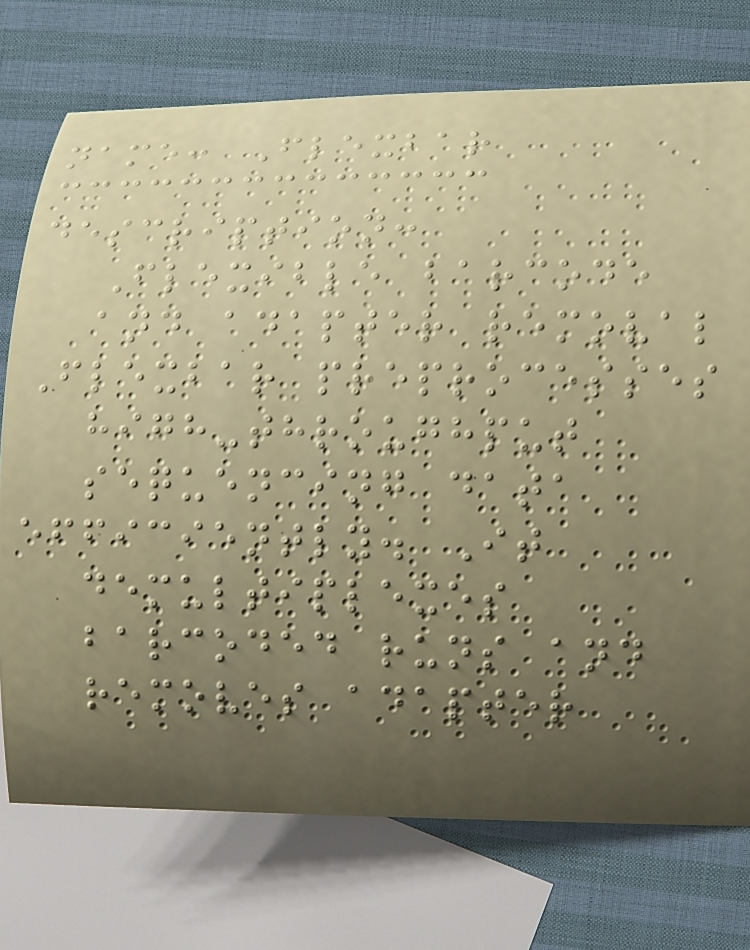name: Flexbar
description:
Flexible barcode
and adapter removal
Flexbar preprocesses
high-throughput
sequencing data
efficiently. It
demultiplexes
barcoded runs and
removes adapter
